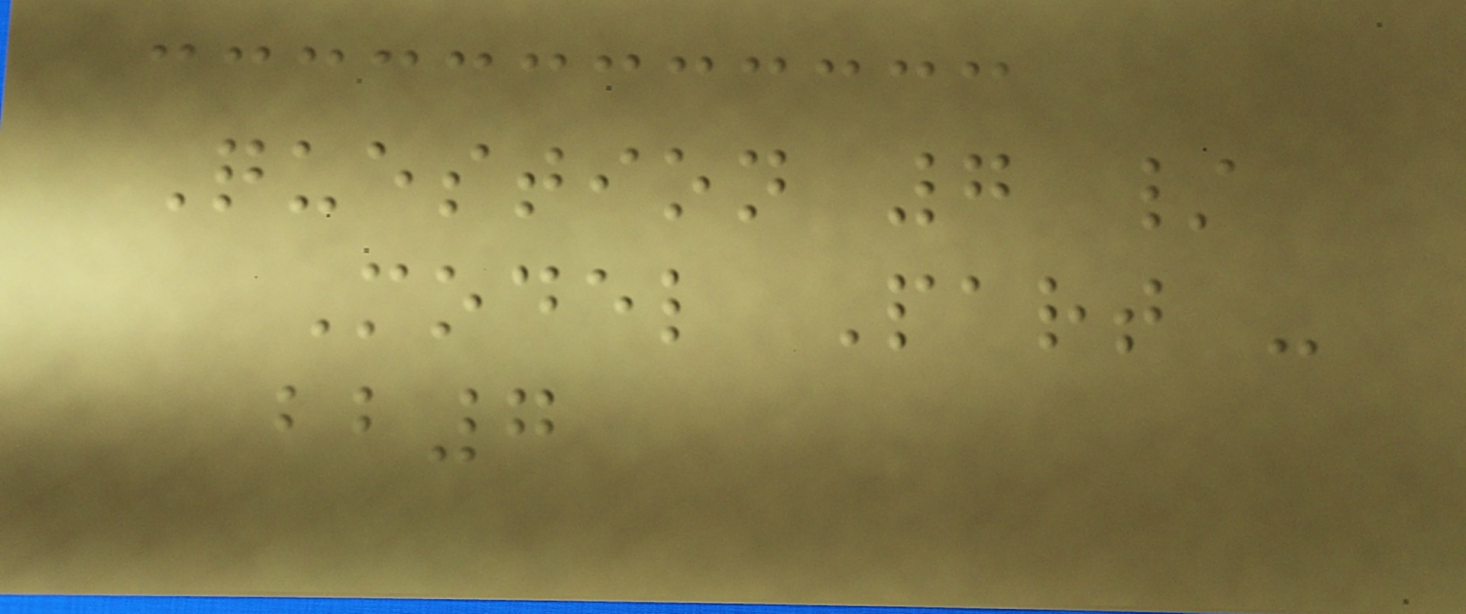Question 7 /
Model Part -
bb7
